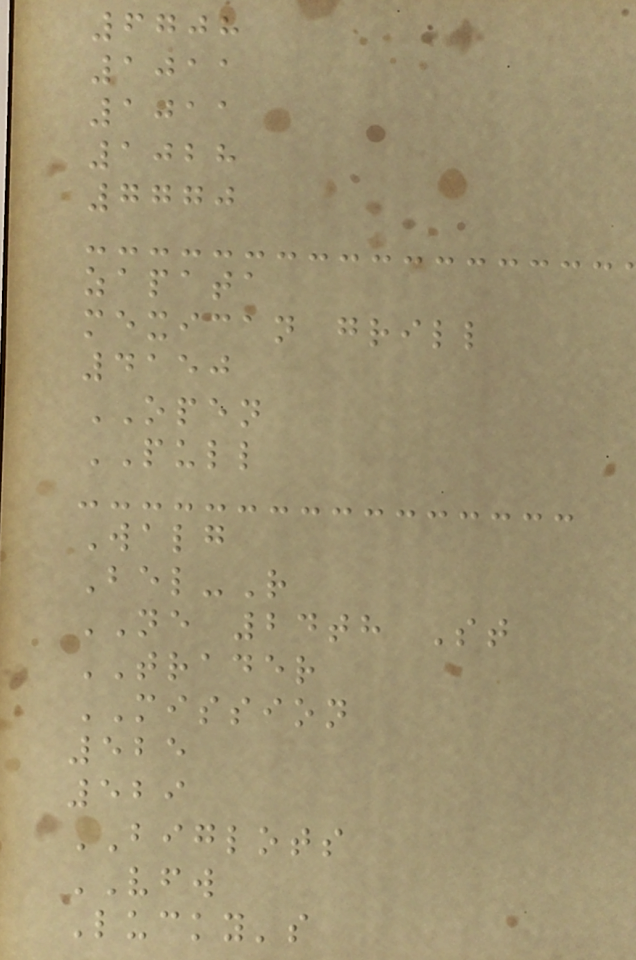6708
1011
1011
1028
7770
zapata
mexican grill
4150
OPEN
PULL
Walg
Bel-R
NE 24th St
TRADER
MISSION
525
529
BIGLOTS
VFW
Lucky's
